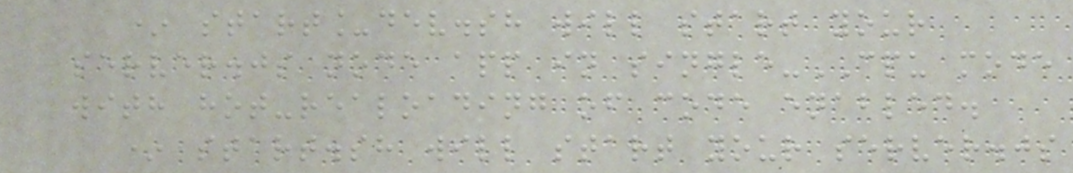* start_dev.sh will start your
server.js node app in single-CPU mode
with hot-realoading of code enabled.
* start.sh will start your server.js
